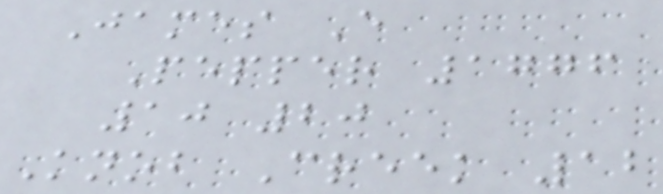James E
Pepper 1776
10 20
Knob Creek 12
